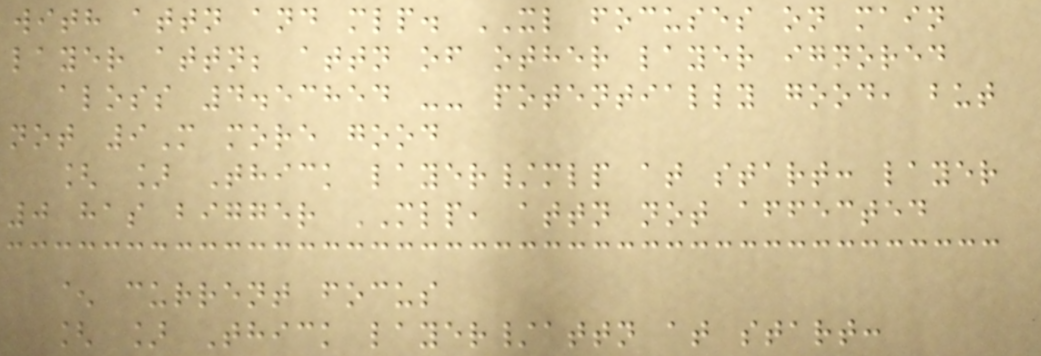with attn and mlp. XL focuses on main
layer attn; attn of other layer ignored
aloss 4.53854 -- potentially good, but
not 9M more good
[ ] Thick layer/mlp at start: layer
0 has bigger MLP, attn not affected
^ current focus
[ ] Thick layer/attn at start:
